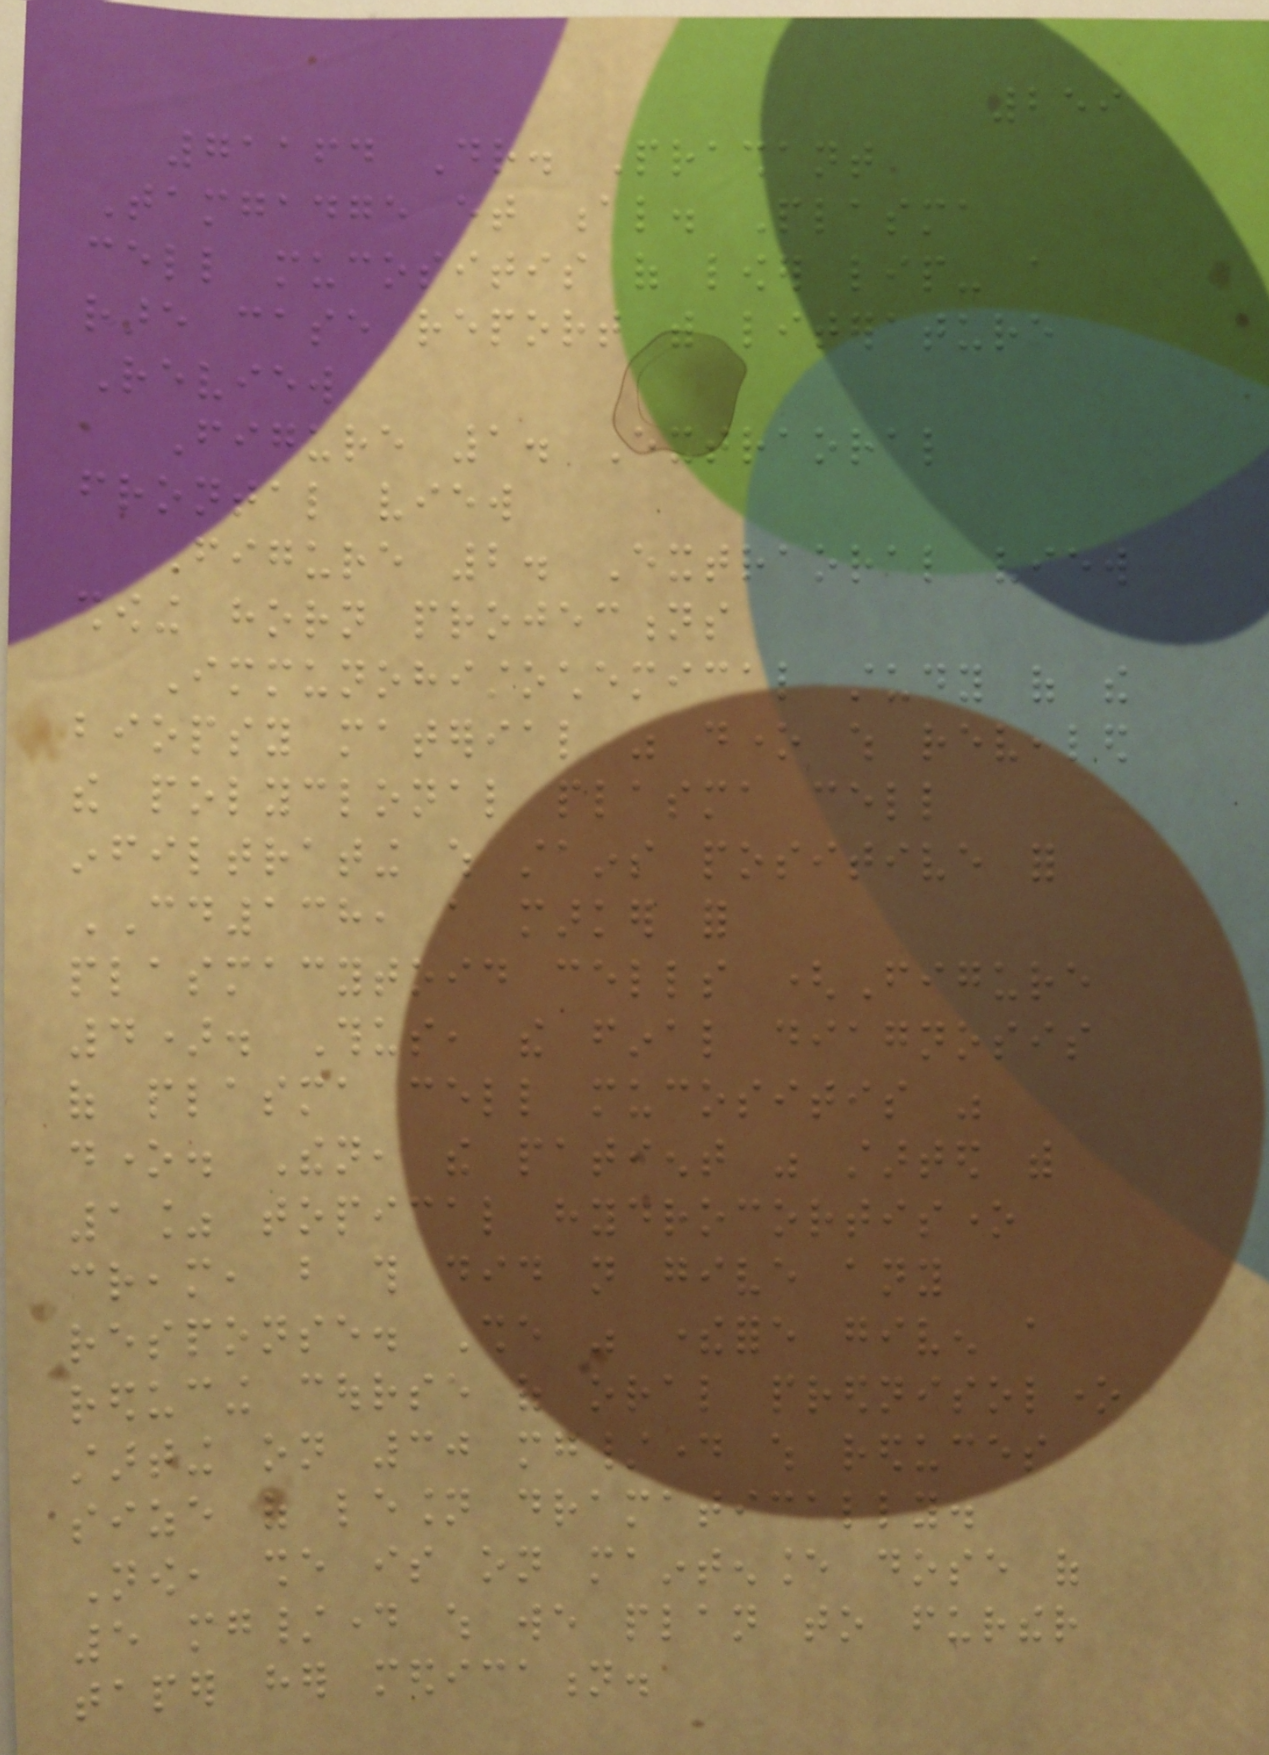259
71164 Dr. Prashant
Tamgadge et al. Plasma
cell mucositis of lower lip- a
rare case report with literature
Review
Figure 1. Extraoral
frontal view
Figure 2. Extraoral view
showing horn projections
Immunohistochemical study of the
biopsy material was done which revealed
the polyclonal plasma cell
infiltrating which stains positive for
CD138, a marker for
plasmacytoid cells (Figure
4). Thus, the final diagnosis
of plasma cell mucositis was
done. Then, the patient was started with
1% topical hydrocortisone
cream, but this did not give any
response. She was therefore given a
reducing course of oral prednisolone
starting on 30 mg/day which reduces
size of lesion dramatically.
Now, she is on maintenance dose of
5 mg/day which we plan to further
taper her medication.
